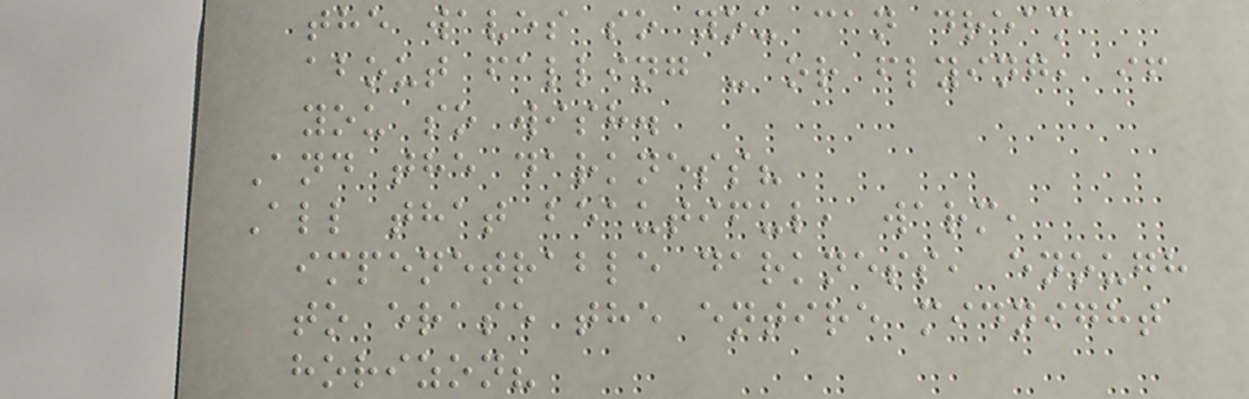the waves so you can dream
about falling - or flying, if
you so wish.
And the darkness?
All that beautiful, warm,
impenetrable darkness, enough
to erase the entire midnight
horizon?
